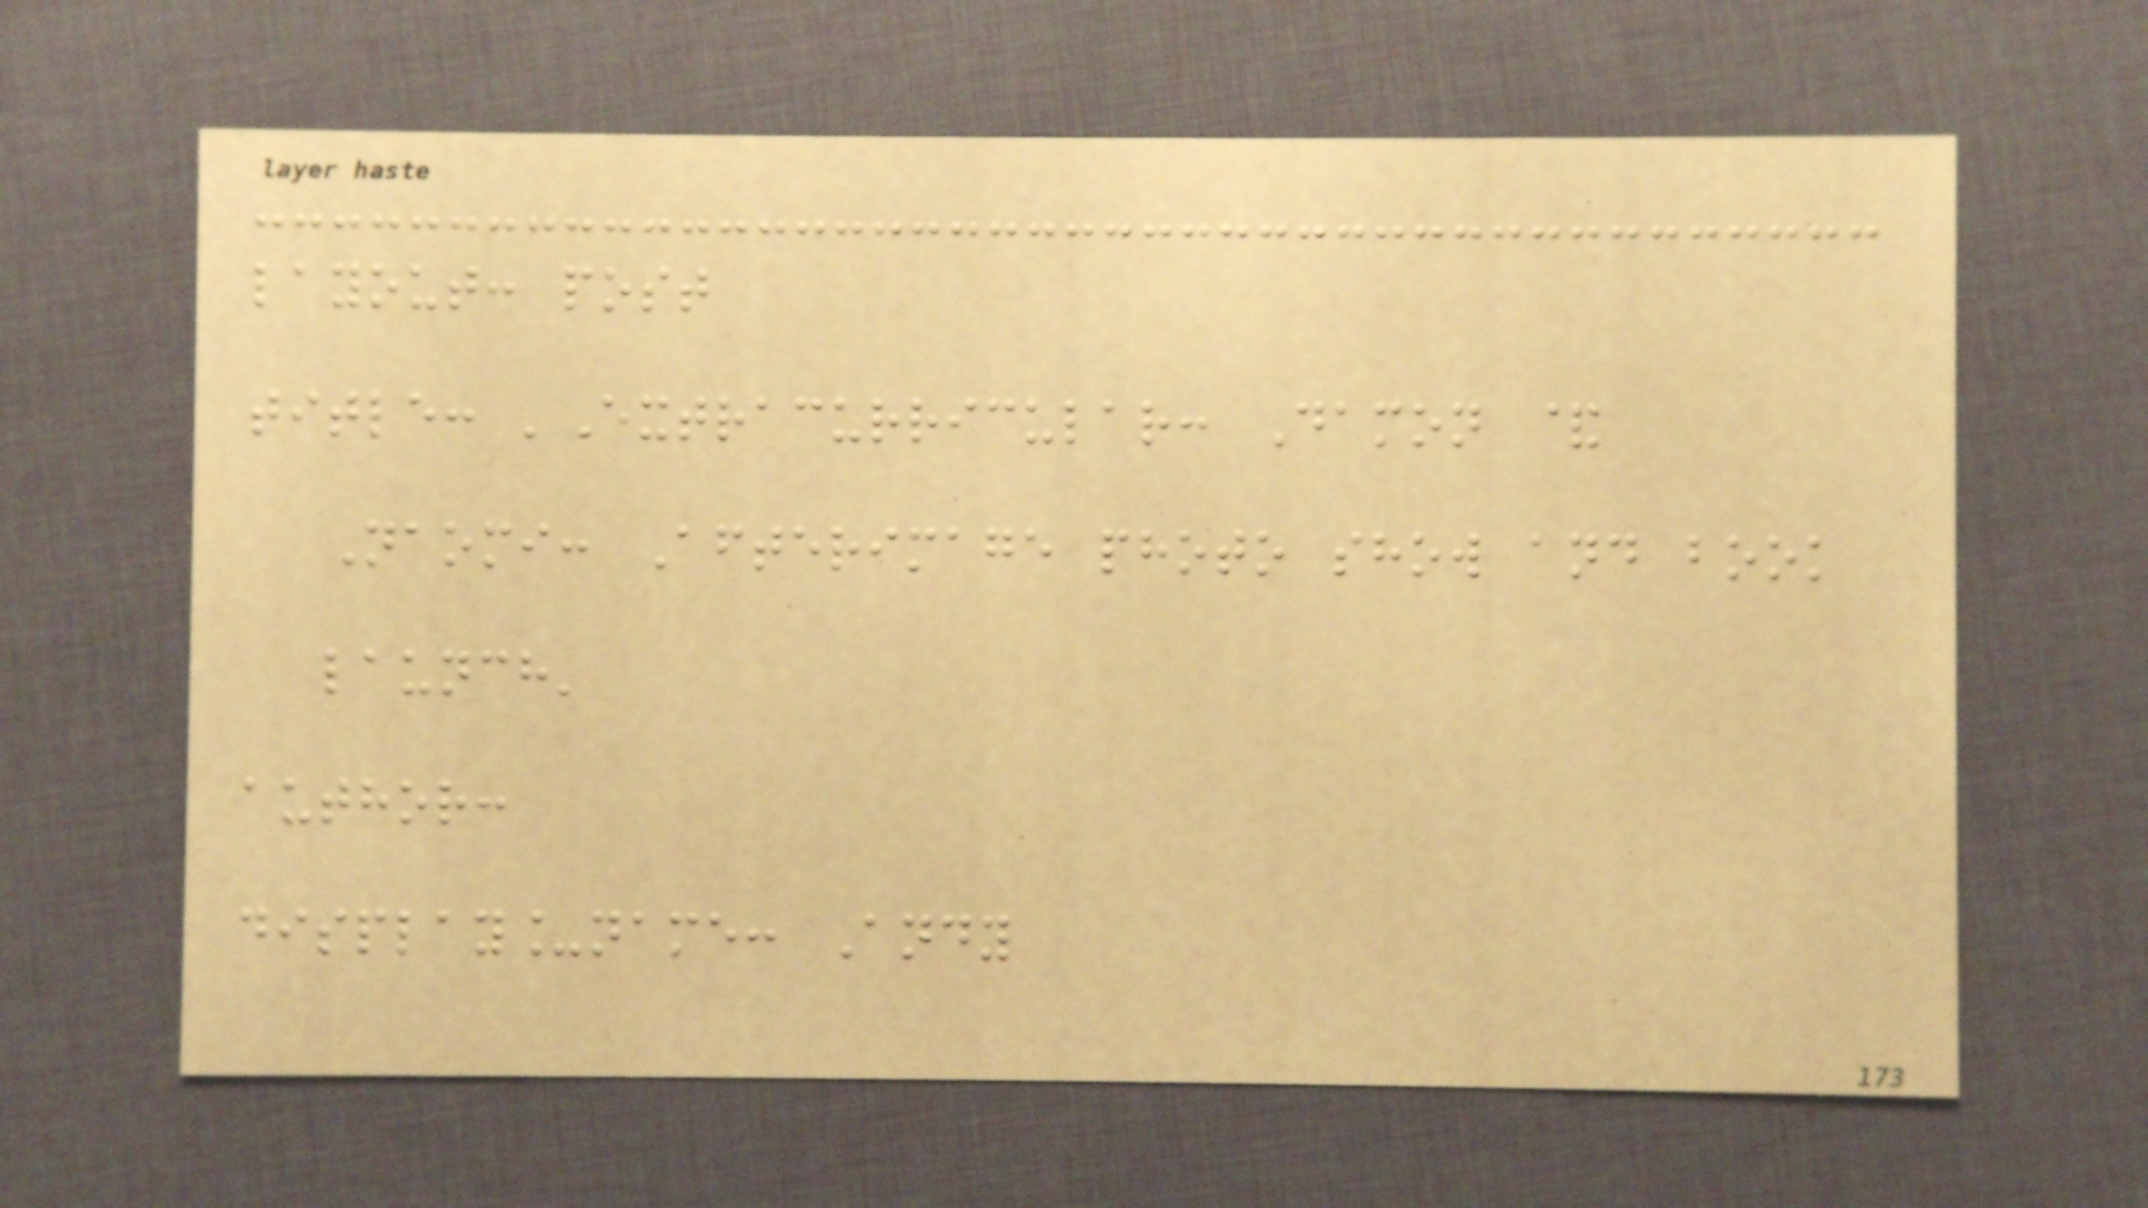layout: post
title: 'Extracurricular: Damon &
Naomi: Afterimage photo show and book
launch'
author:
display_name: Andy
